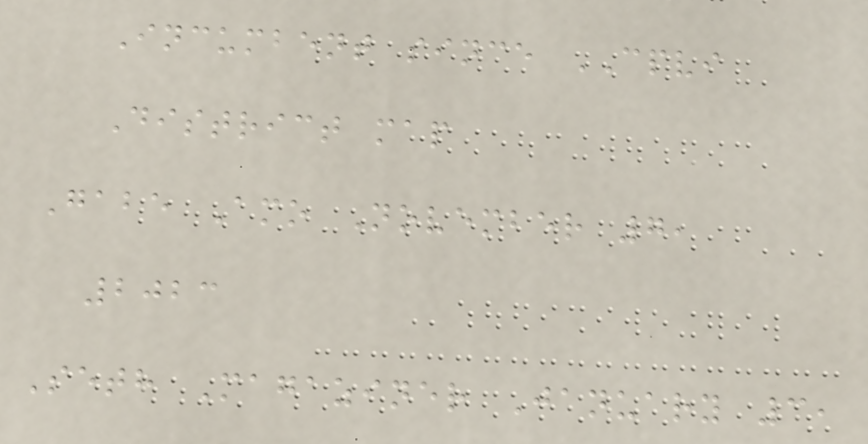Incumbent since CPVI
District map
Gabe Amo November 7,
2023
Seth Magaziner January 3,
